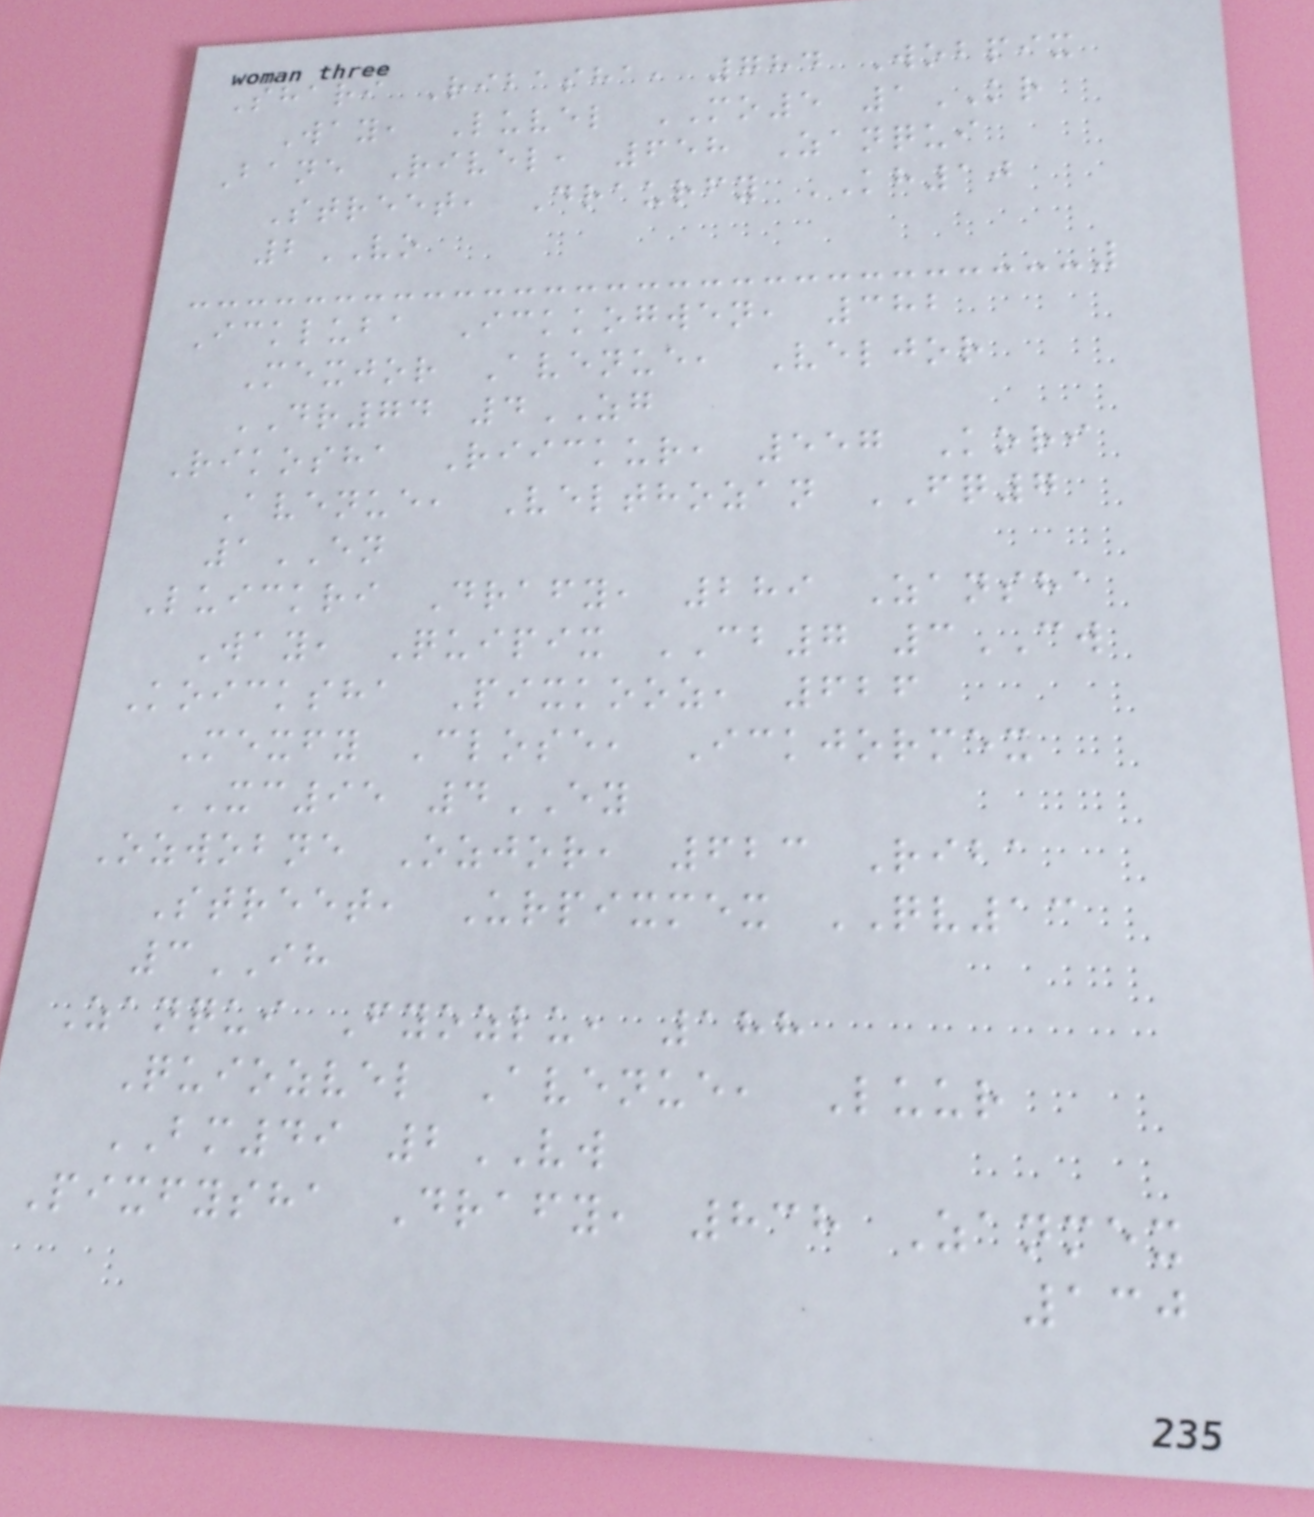Shari Ribasha, 784 Wobpix
Way, Luvel MO5 1KR
Bane Rivel, 658 Zanqui
Street, Draurfy KH10
2VO
Ickluba Ickkogwen, 382
Mexjor Avenue, Veljor
DR74 4ZG
Rikosha Riickur, 557 Kori
Avenue, Velthozan FQ7
1EN
Luickri Drafy, 289 Zansha
Way, Quipix CB7 3CW
Koicksha Pixkooz, 626
Mexfy Close, Ickjormex
XC95 4EY
Ozwobne Ozjor, 623 Riba
Street, Urpixmex QV13
3IH
Zanqui Fyozlu, 188
Quiozvel Avenue, Luur
BM49 2VW
Pixfysha Drafy, 838 Zanmex
130
